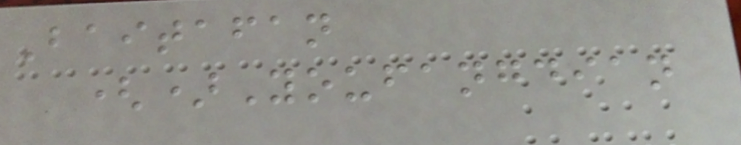Baitafan
()Youfangdian
